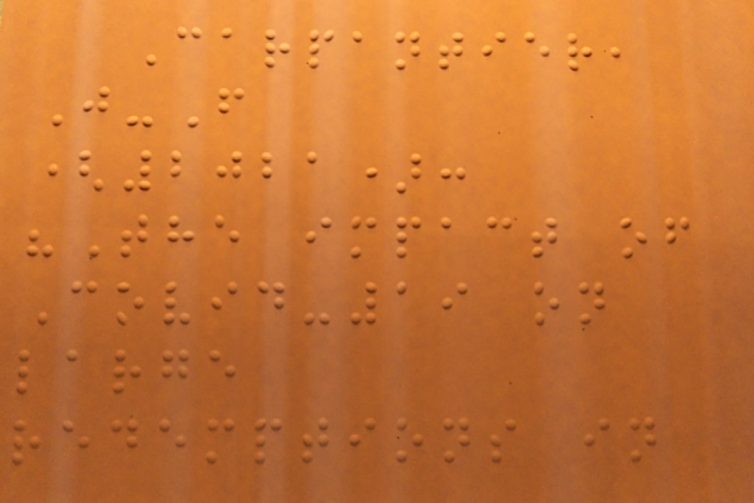Carpantier,
J-F
(2021):
"The impact of
Covid-19 on
large
redemptions in
